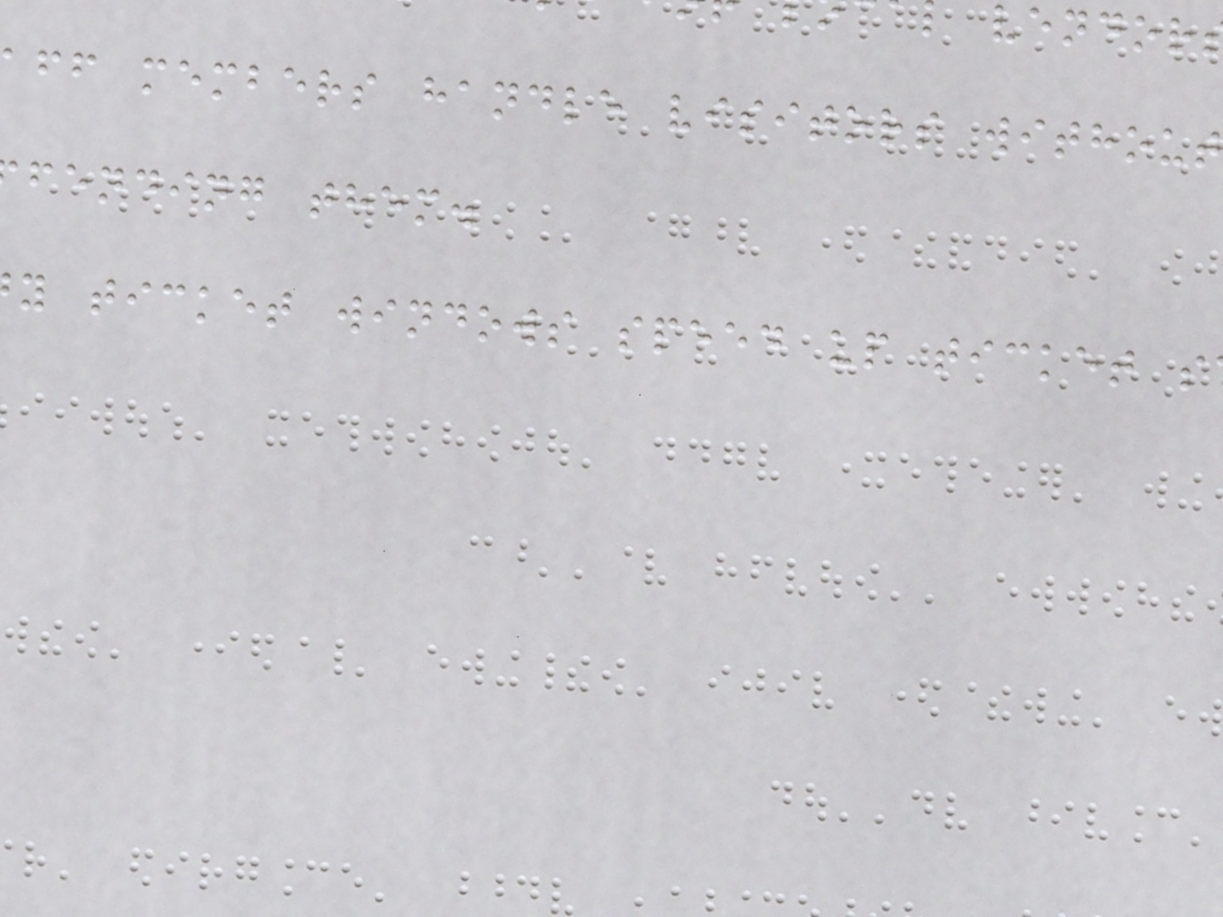ff members handle visitors without
fending them.
y ticket windows speed up ticket s
